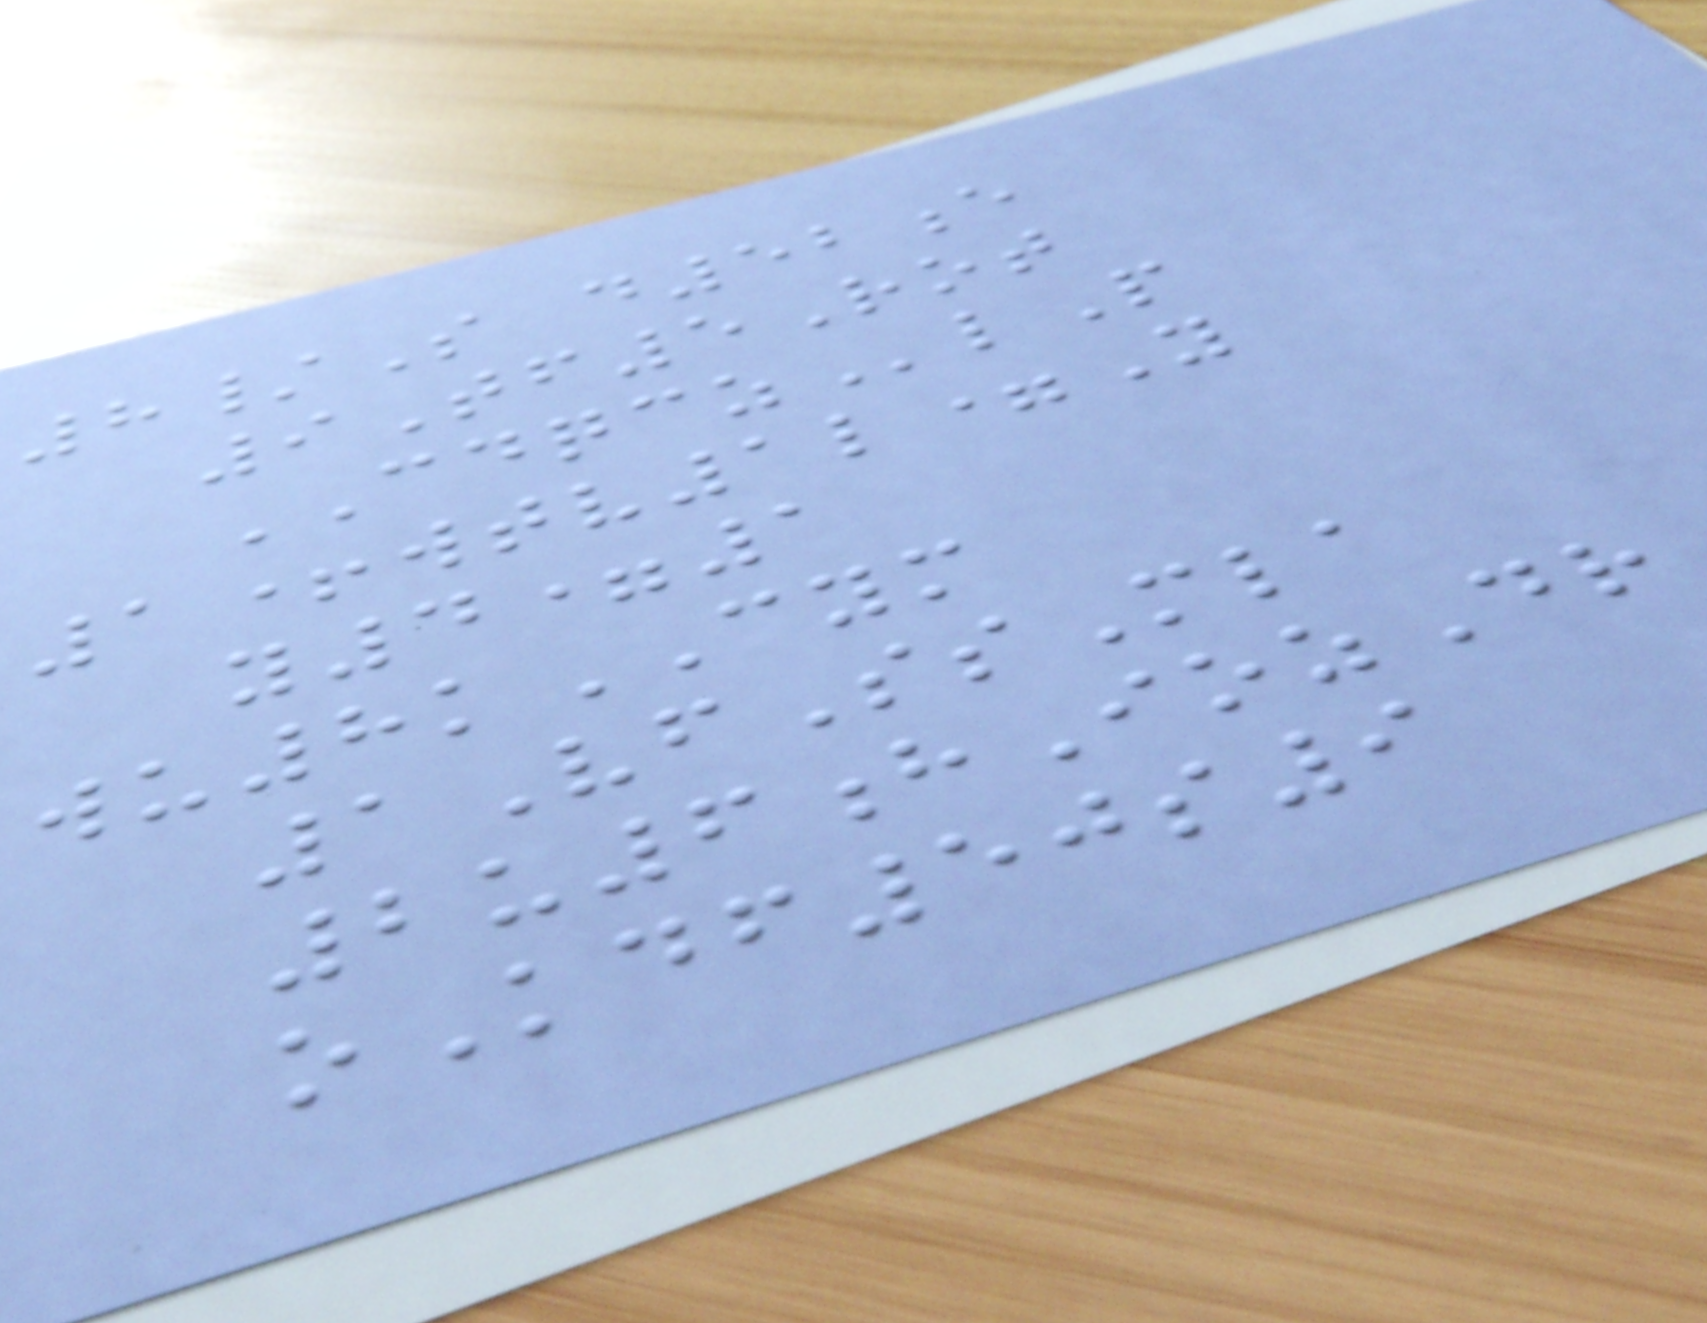8/S d52e
9Tf5Rot
CDQCZlP
1+wtv1l=Y
y4=1
wu8kCYM
1VfSsMla
2u6hIozDr
oKdf50s9
